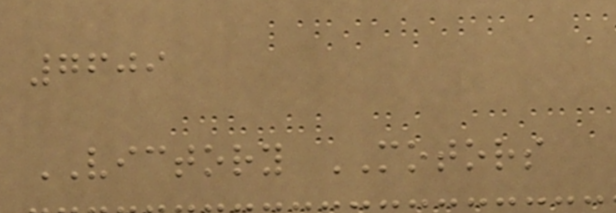7609
VICTORY MOTORS
